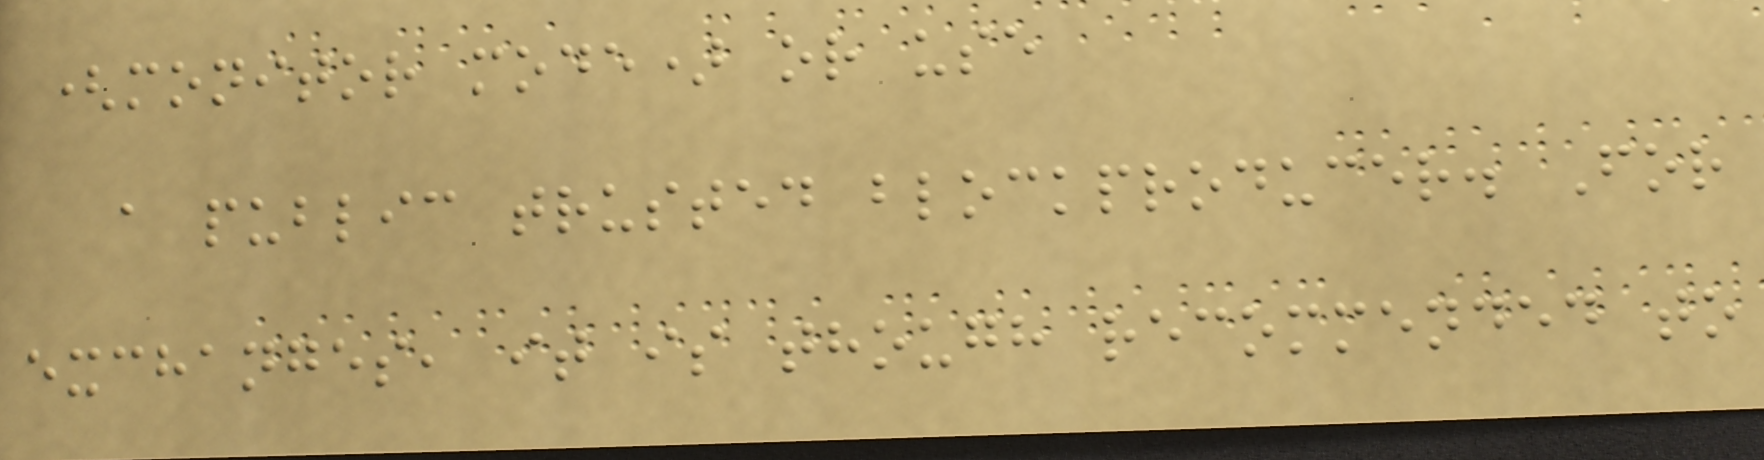(monitor mode) or use
a public trusted blockproducer. For
exchanges, it is though recommended to
